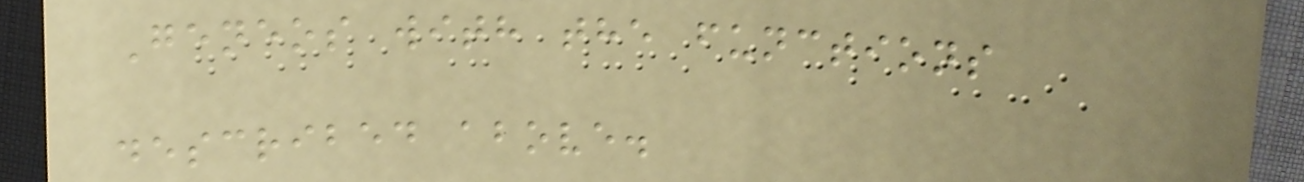Geneos with the functions
described above.
